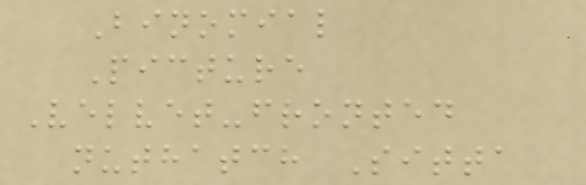Binomial
Picture
Velvet-fronted
nuthatch Sitta
